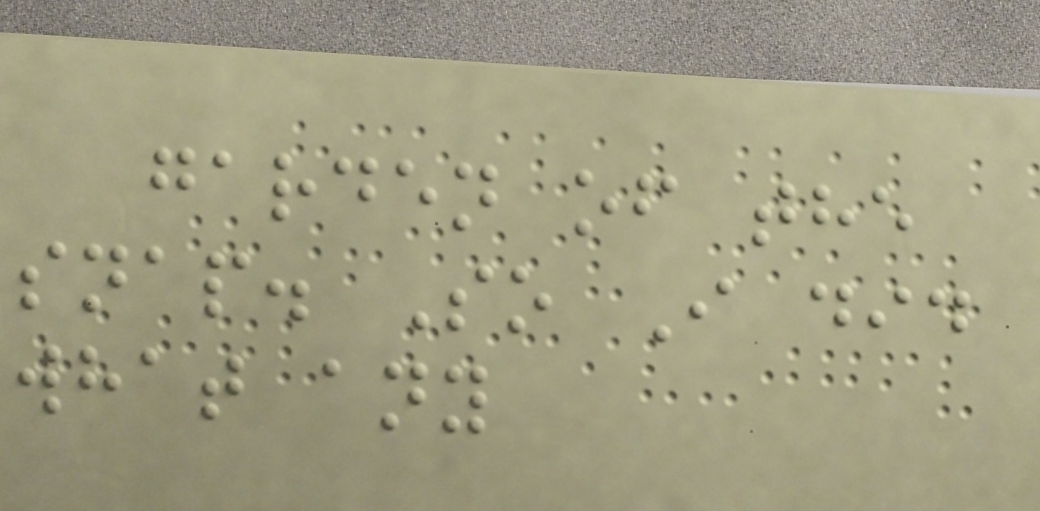garden of the
snap. So I did
what any
